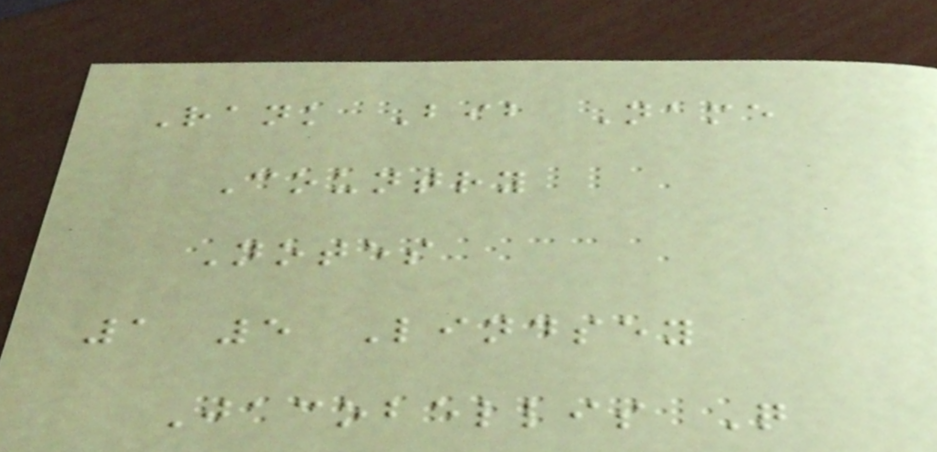Rank Bib Name
Country
Notes
1 5 Lindsey
Jacobellis Q
